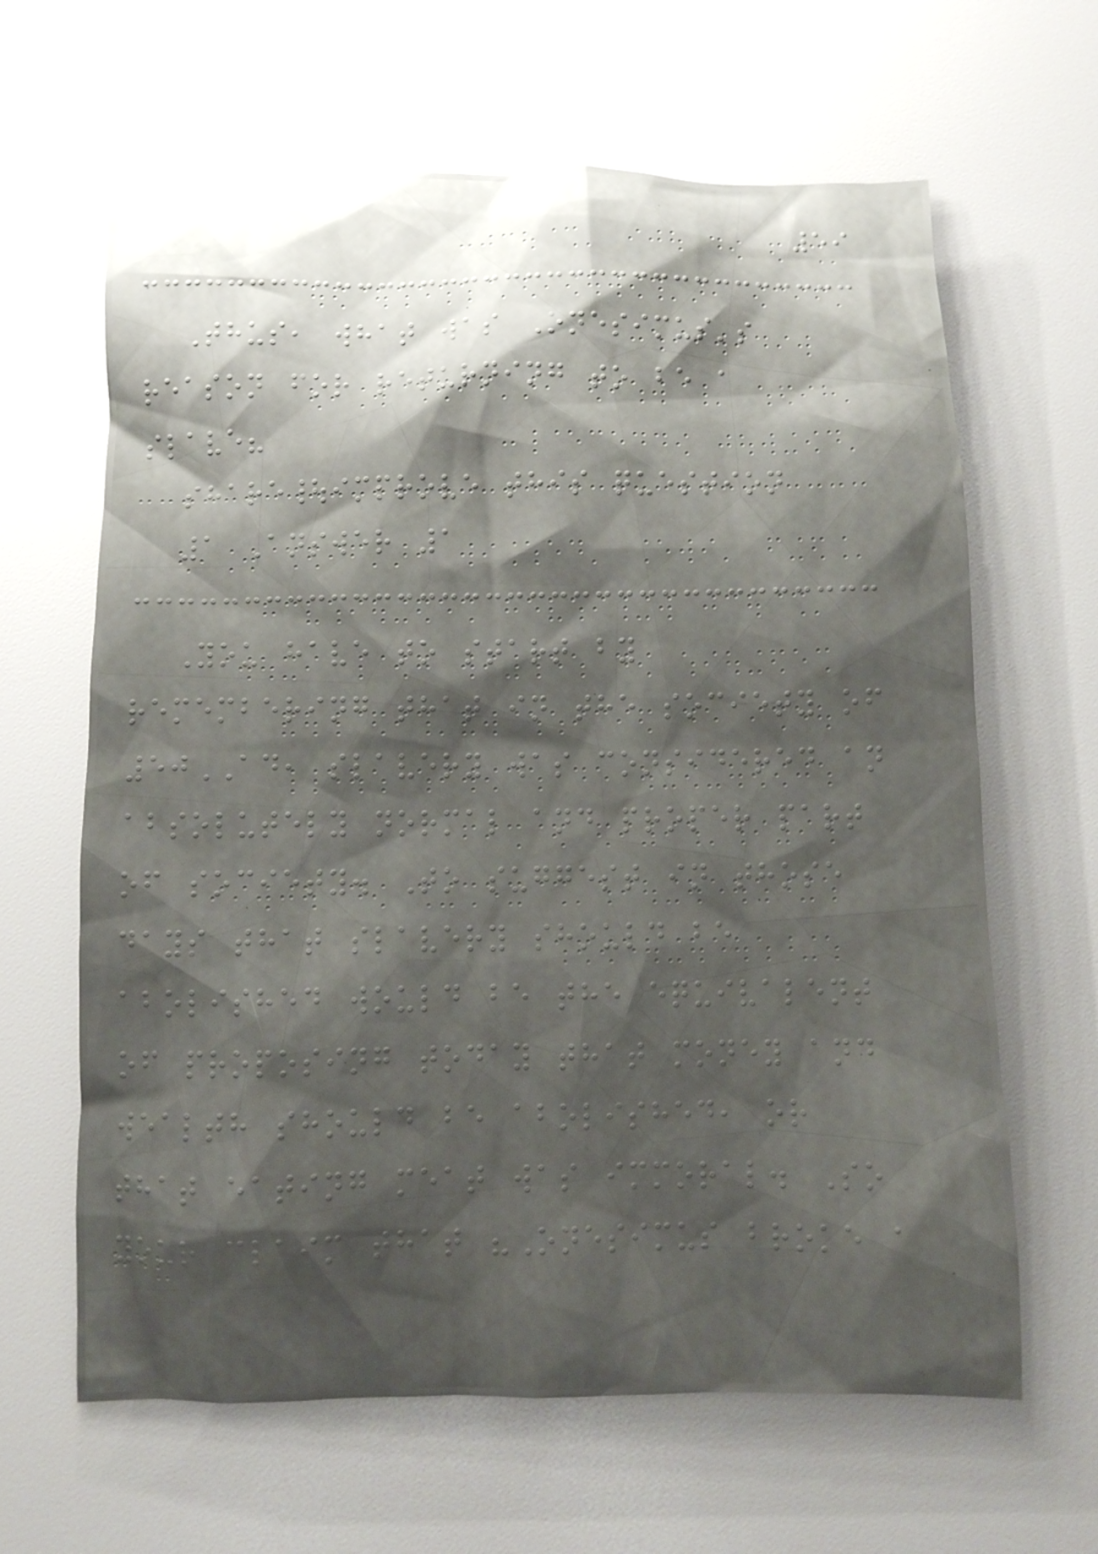59
Thus, what was Onesimus's
reason for returning to be a
slave?
share|improve this question
1 Answer 1
You have to start by
remembering that in the society of
50AD, slavery was considered an
absolutely normal and proper part
of society. To suggest in those
days that slavery should be
abolished would be the equivalent
of proposing today that money and
wealth should be abolished, or
that eating meat was immoral. So
your claim that "Onesimus broke a
